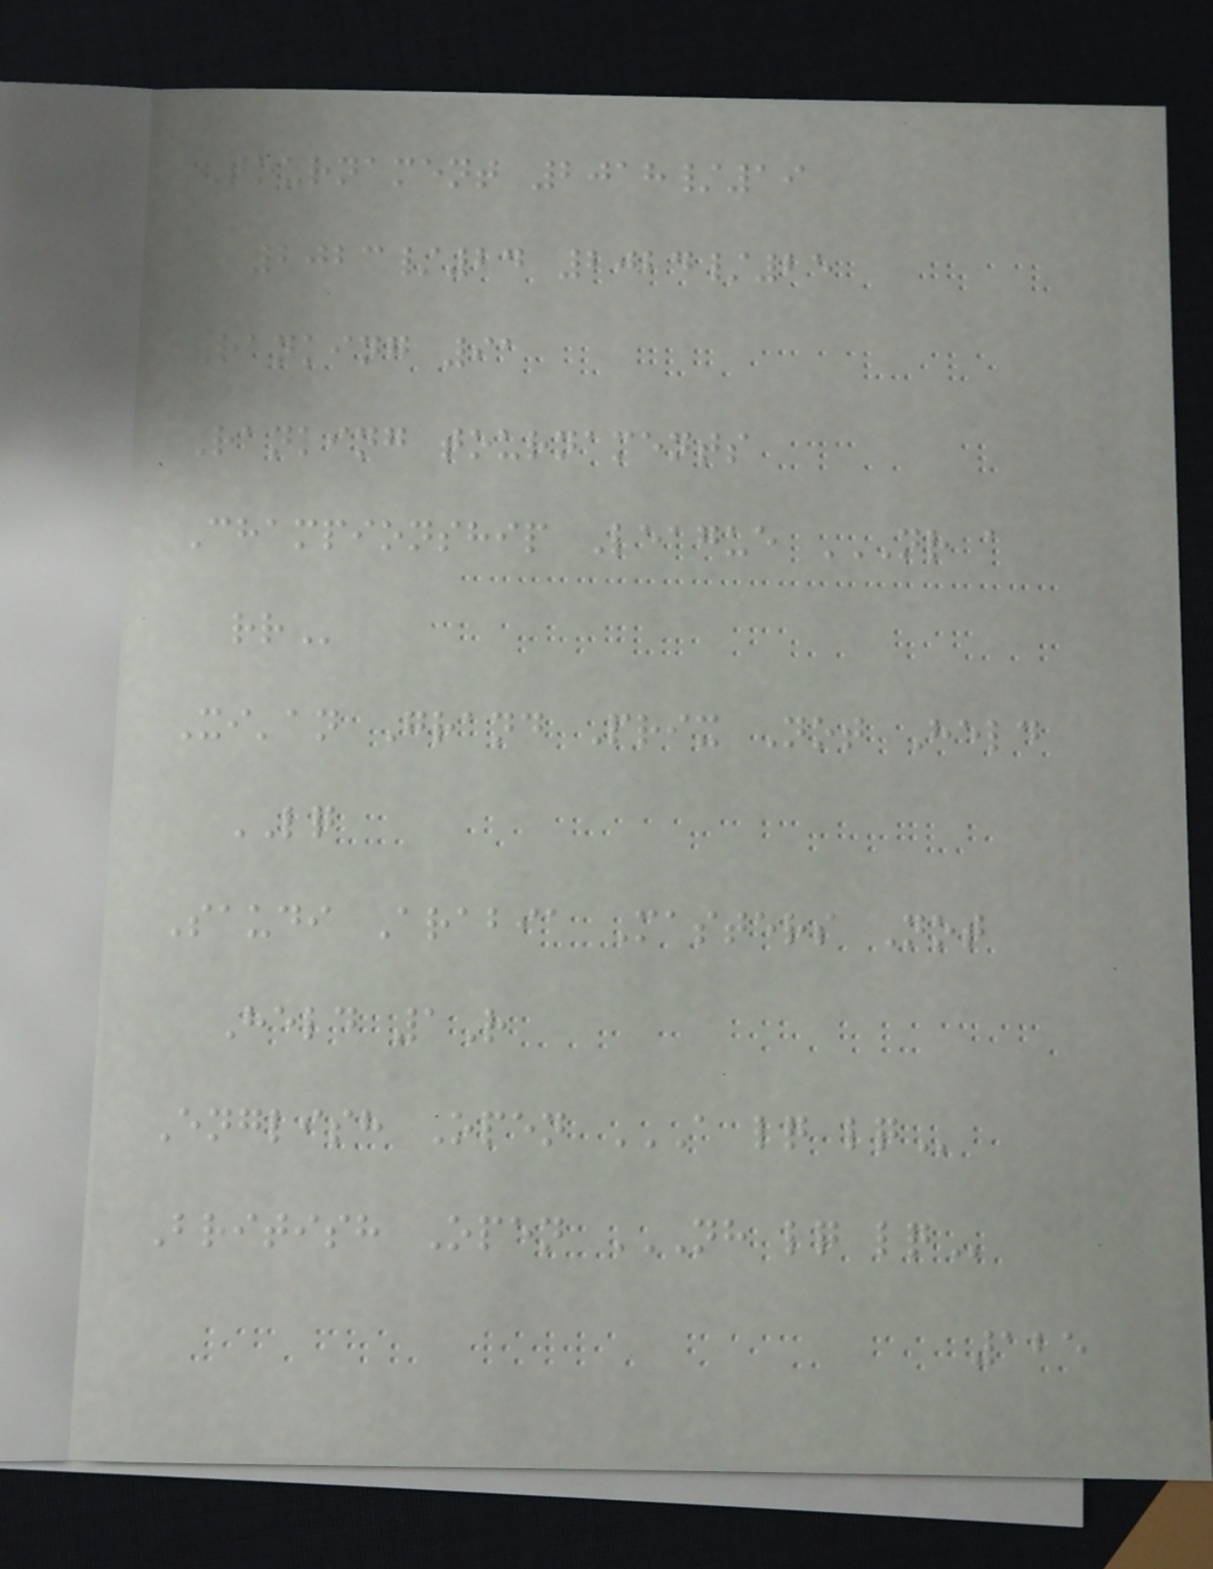Tournament 2018/19
2023/24 2024/25
Ranking 91
Ranking tournaments
Championship League NR A
RR
Xi'an Grand Prix Not Held
LQ
Saudi Arabia Masters Not
Held 1R
English Open A LQ LQ
British Open NH LQ LQ
125
